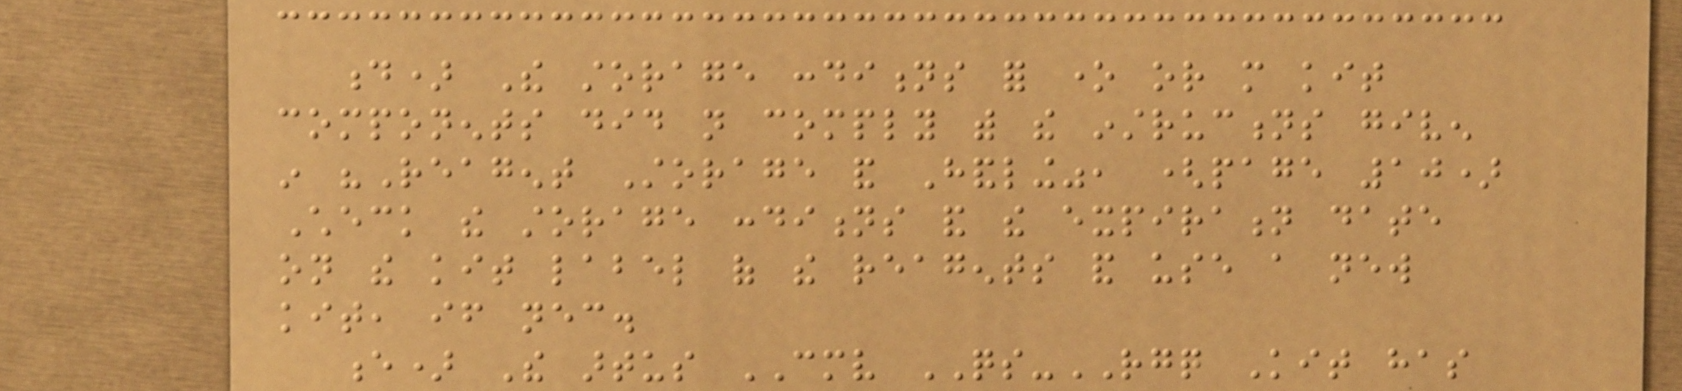d) The storage conditions for one or more kit
components did not comply with the instructions given
in "Reagent Storage and Handling", (page 10)
Check the storage conditions and the expiration date
on the kit label of the reagents and use a new
kit, if necessary.
e) The artus CMV QS-RGQ Kit has
